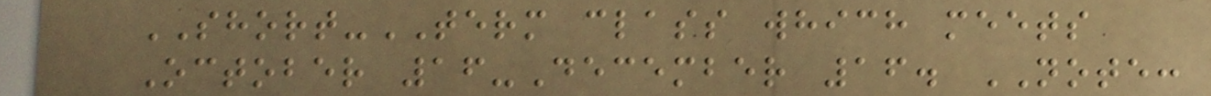SHORT-TERM class which meets
October 16-December 16. NOTE:
